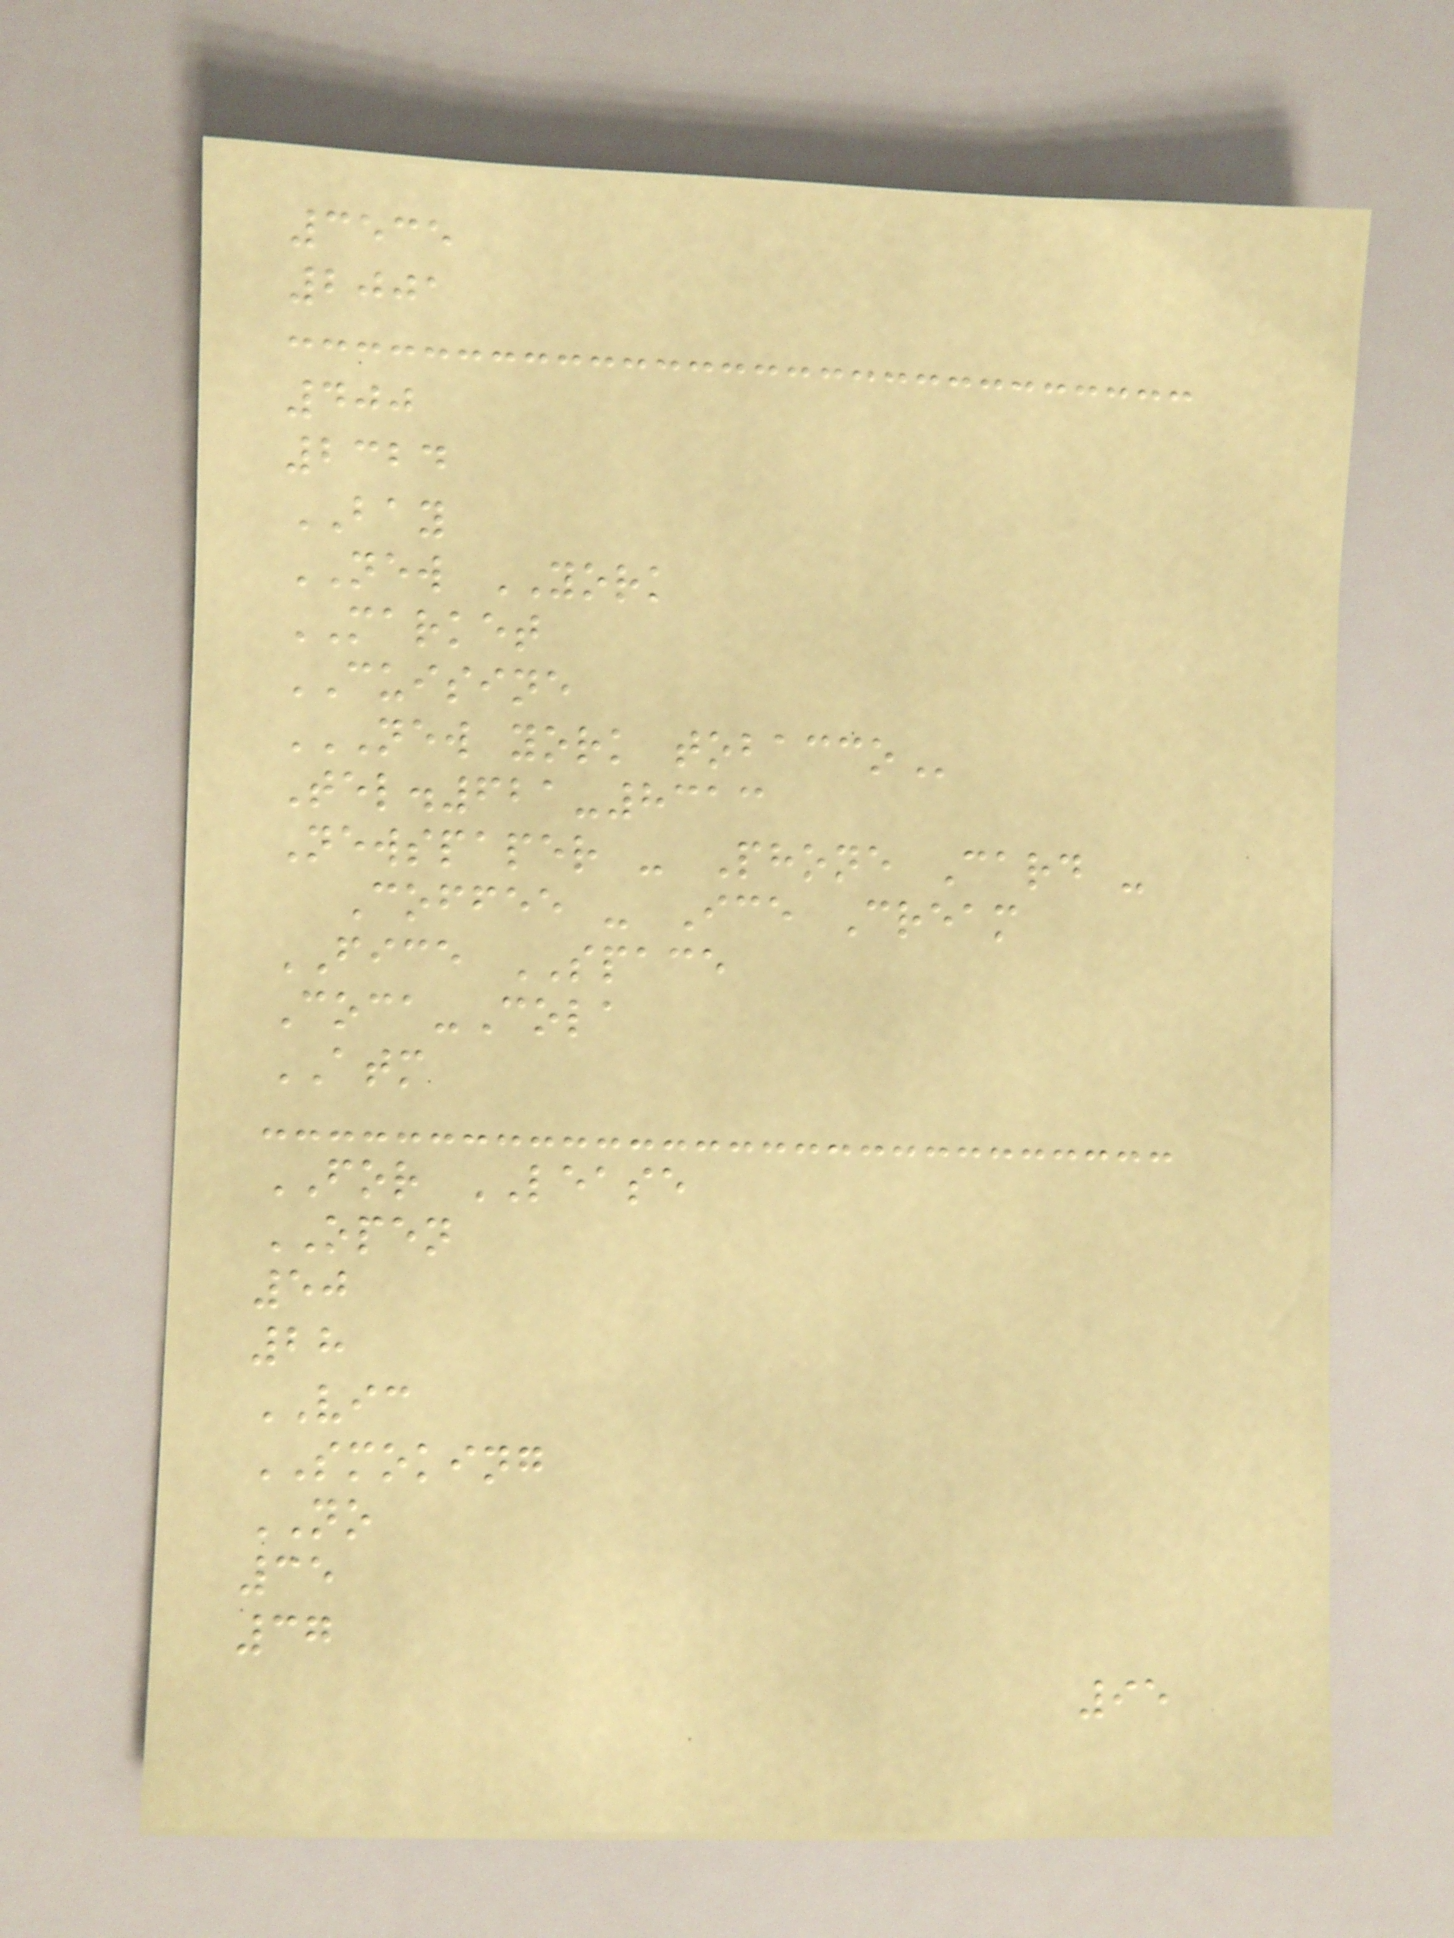3535
2001
400
2324
BAY
NEW YORK
MARKET
CUISINE
NEW YORK TOBACCO
Tel.621-8313
Newspaper - Phone Card -
Coffee - Ice Cream
FICE SPACE
Coca-Cola
ATM
FOR LEASE
OPEN
50
28
VIC
SMOKING
NO
35
37
95
